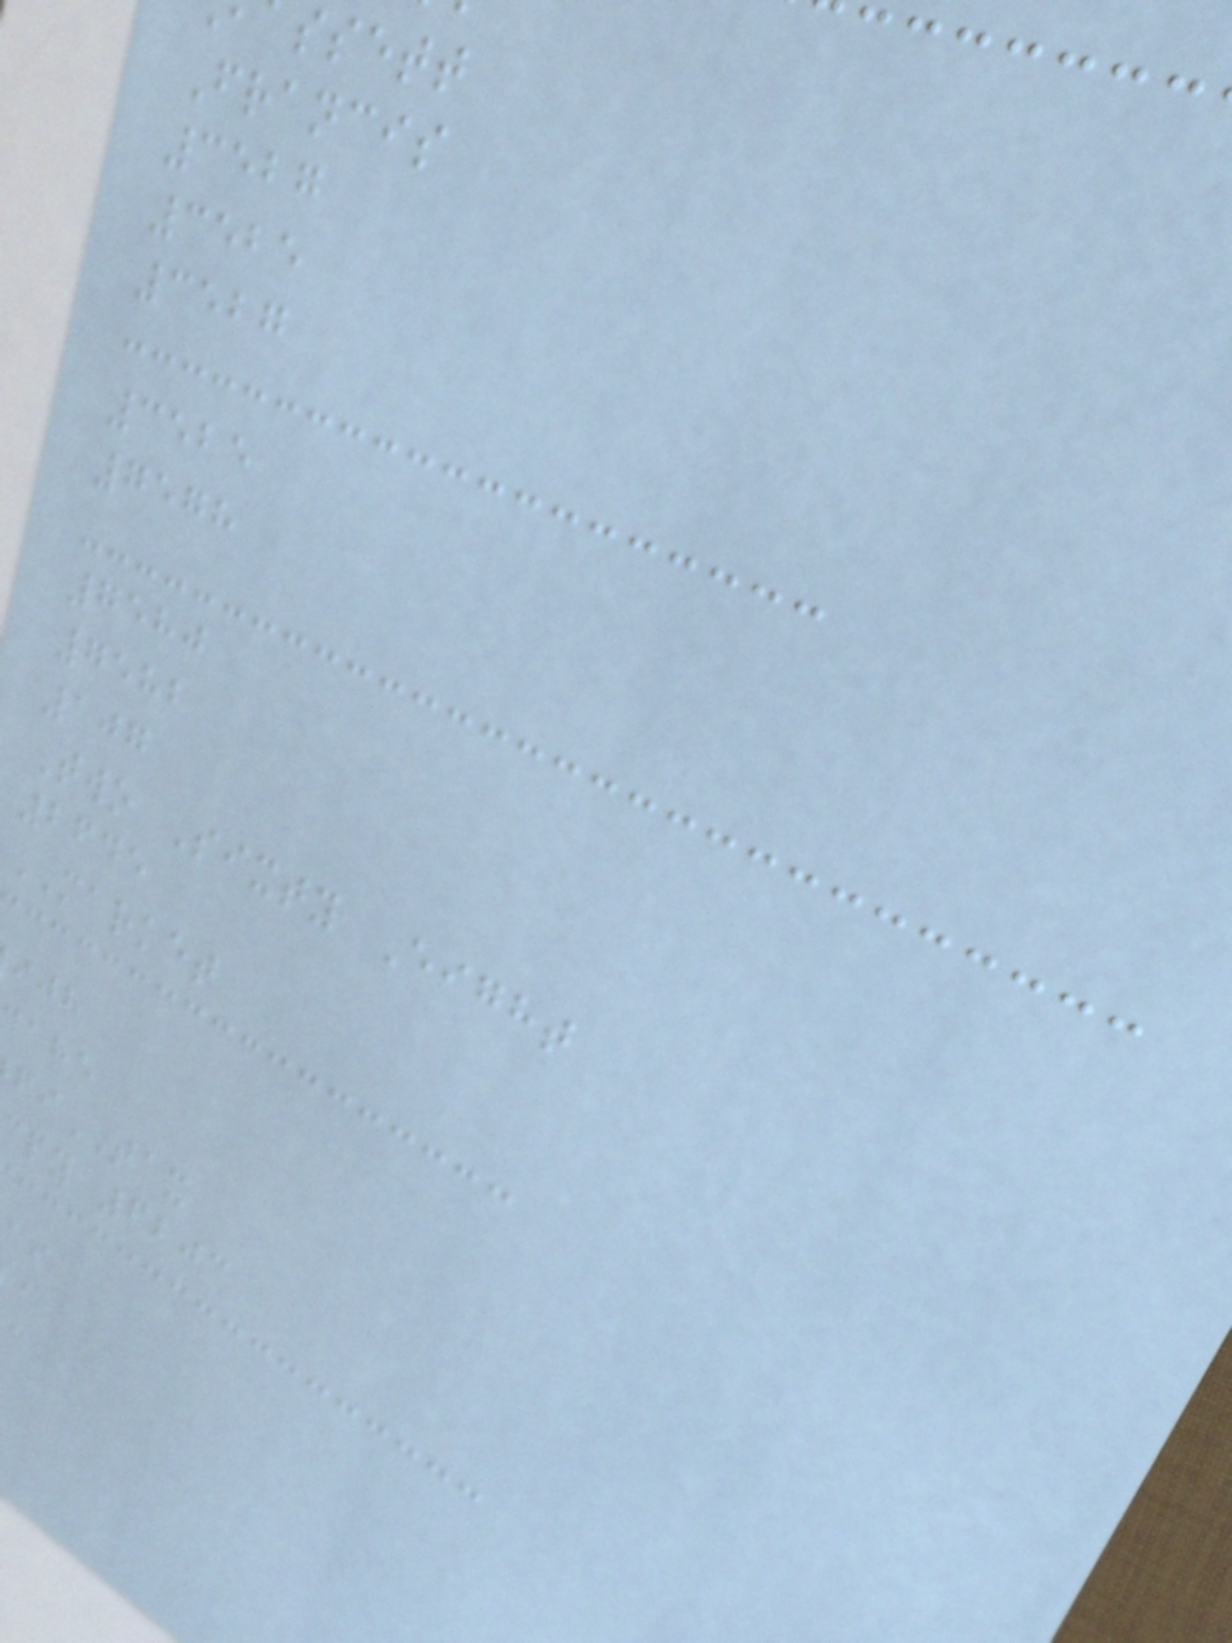ssett
Francis
3527
3525
3527
3525
7578
7580
7582
107
Two Sixty Eight
2645
MARKET
TAX
cpy 6203
